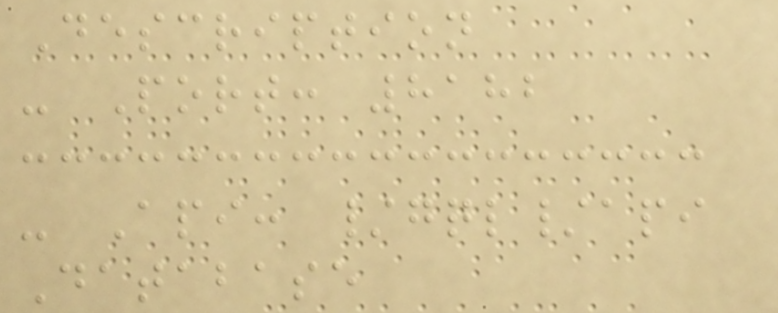Description
- Port: 8182
- Api: /gql/api
Database
